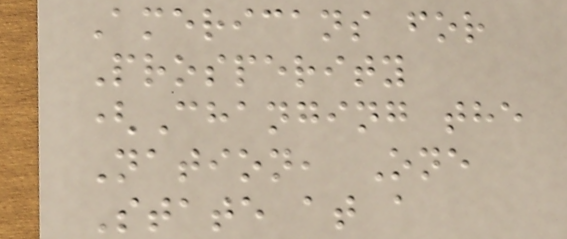Americans for
Prosperity
(Changing the
Nation, One
State at a
